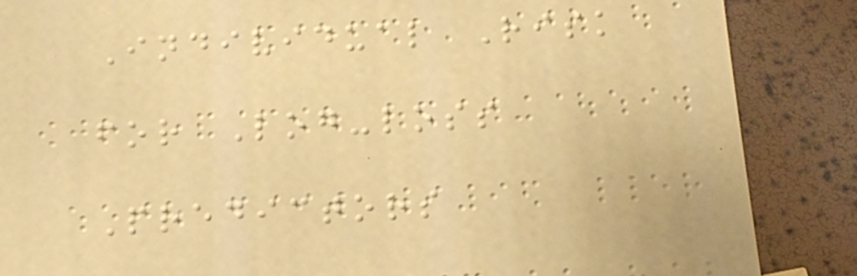Individual Risk
for Log-loss
Predictors
